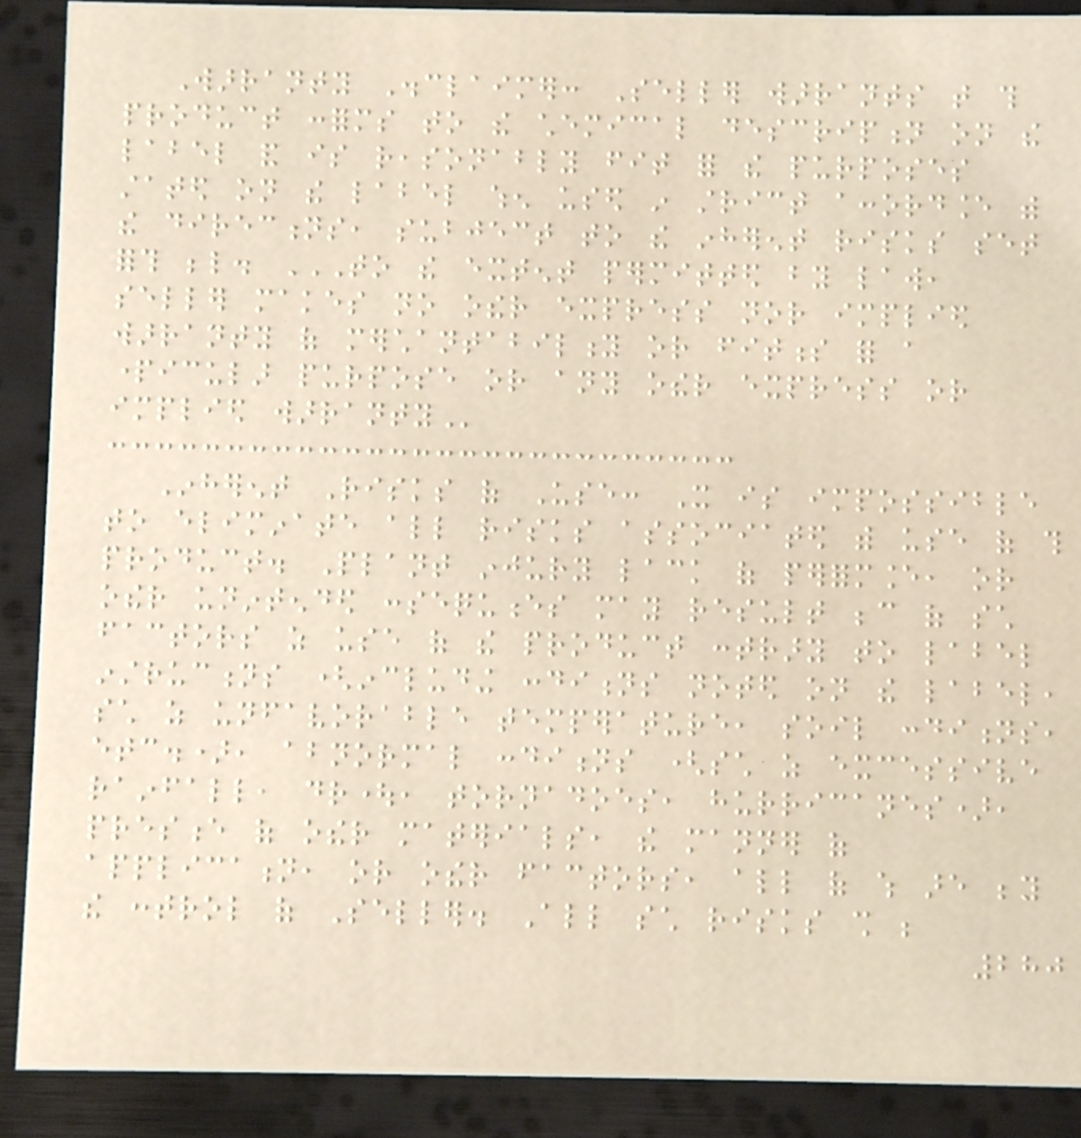Warranty Disclaimer: Seller warrants that this
product conforms to the chemical description on the
label and is reasonably fit for the purposes
stated on the label when used in strict accordance with
the directions, subject to the inherent risks set
forth below. TO THE EXTENT PERMITTED BY LAW,
SELLER MAKES NO OTHER EXPRESS NOR IMPLIED
WARRANTY OF MERCHANTABILITY OR FITNESS FOR A
PARTICULAR PURPOSE OR ANY OTHER EXPRESS OR
IMPLIED WARRANTY
Inherent Risks of Use: It is impossible
to eliminate all risks associated with use of this
product. Plant injury lack of performance, or
other unintended consequences may result because of such
factors as use of the product contrary to label
instructions (including conditions noted on the label,
such as unfavorable temperature, soil conditions,
etc.), abnormal conditions (such as excessive
rainfall, drought, tornadoes, hurricanes),
presence of other materials, the manner of
application, or other factors, all of which are beyond
the control of Seller. All such risks shall be
280
